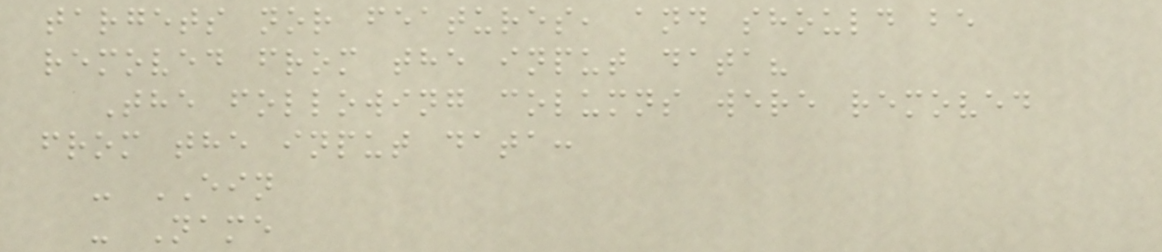targets nor features, and should be
removed from the input data?
The following columns were removed
from the input data:
- EIN
- Name
